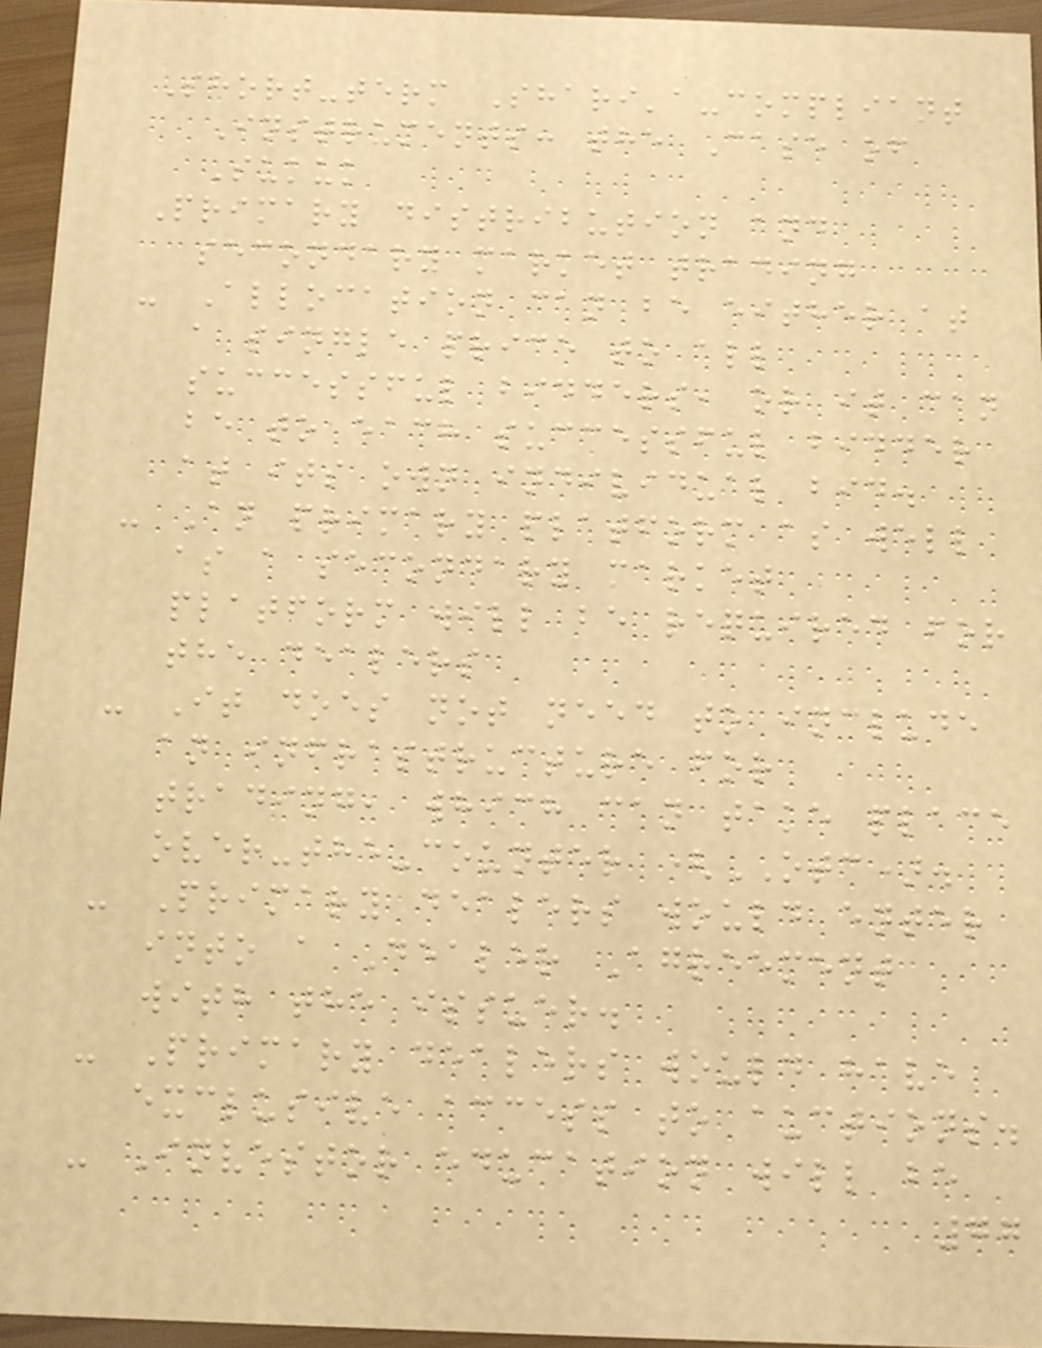Short-term Shari'a-compliant
Instruments: the Case of
Sukuk
Primary distribution and
secondary market trading
- Allocation can be either at
a single price to all
successful bidders, or it can
be to each successful bidder
at its own individual bid.
- An primary platform as well
as a secondary market
platform will be required for
the dealers
- It does not need to include
an infrastructure for
trading, which can take place
over-the-counter (OTC).
- Primary dealers would enter
into a Dealer Agreement
with the issuer.
- Primary dealers would have
exclusive access to auctions.
- Investor education will be
77
